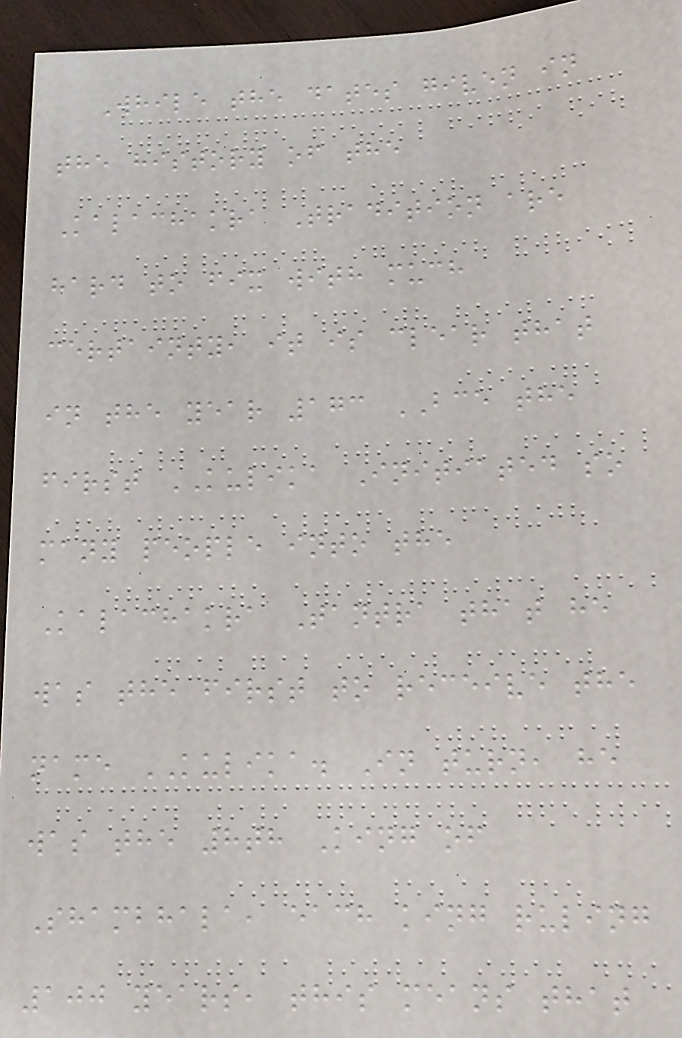While the dates given in
the history of the
Kalachakra Tradition are
hard to fix with much
certainty, it is clear that
in the year 173 BCE the
first KULIKA Initiated so
many people into the
Kalachakra Tantra that he
was the first to receive the
name KULIKA. In turn, he
was the 8th King of
Shambhala, each king ruling
100 years, this means that
